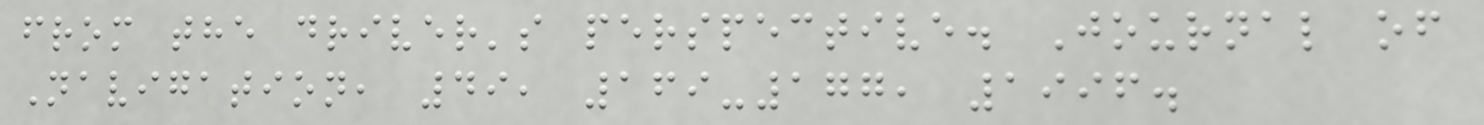from the driver's perspective. Journal of
Navigation, 49, 169-177, 1996.
